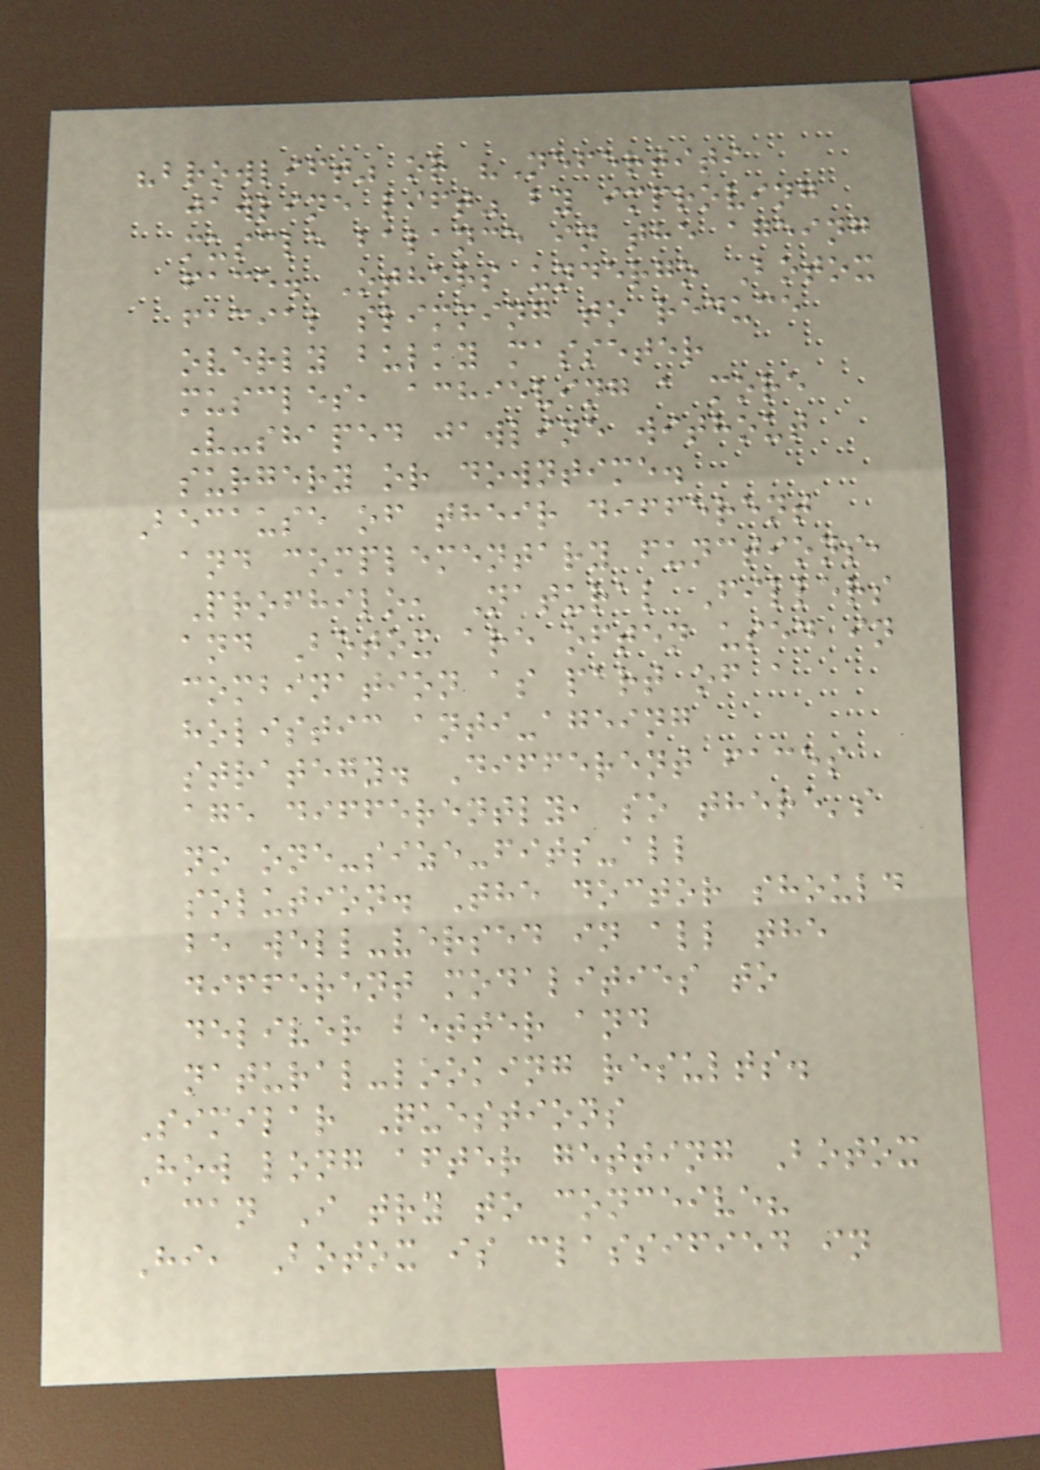"browlift" or "Nefertiti
jawline lift" by improving
muscle balance in the ageing
face. Others undergo Botox
facial slimming to reduce
overly bulky masseter
muscles, achieving a more
V-shaped jawline without
surgery or downtime.
Because of their different
and complementary functions,
Profhilo, Natural Fillers
and Botox are often used in
combination as part of a
holistic anti-ageing
strategy. Different faces
age differently, so there's
no one-size-fits-all
solution. The doctor should
be well-versed in all the
different modalities to
deliver better and
natural-looking results.
Similar Questions
How long after getting Botox
can I try to conceive?
Hi, Botox is classified in
